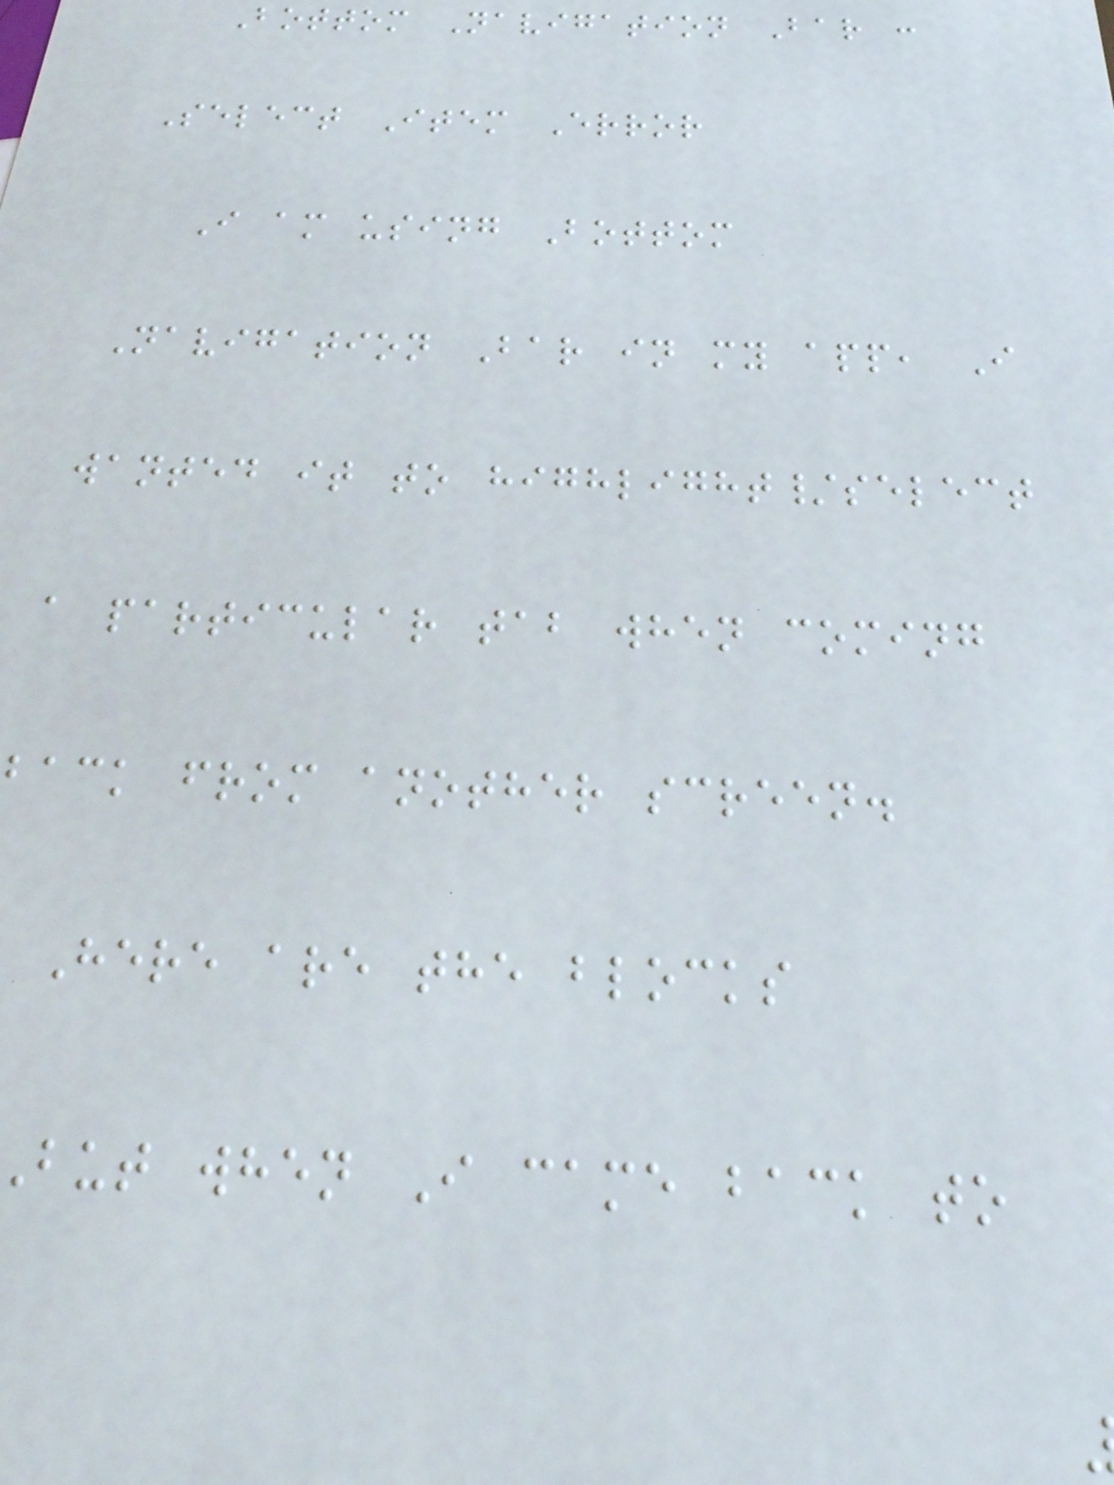Bottom Navigation Bar :
Select Item Error
I am using Bottom
Navigation Bar in my app, I
wanted it to highlight/select
a particular tab when coming
back from another screen.
Here are the blocks
but when I came back to
